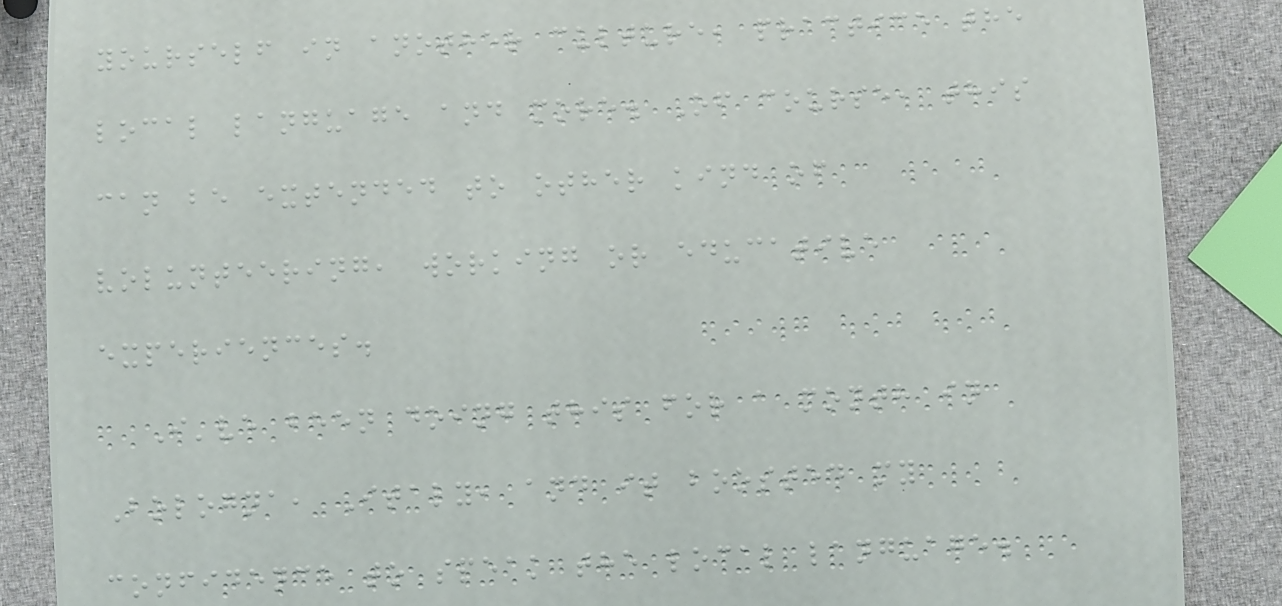yourself in another culture, practice the
local language and more. Of course, this
can be extended to other kind of
volunteering, working or educative
experiences.
I've been doing this for a month in
Bologna, Italy, and it boosted my
confidence to speak the local language.
